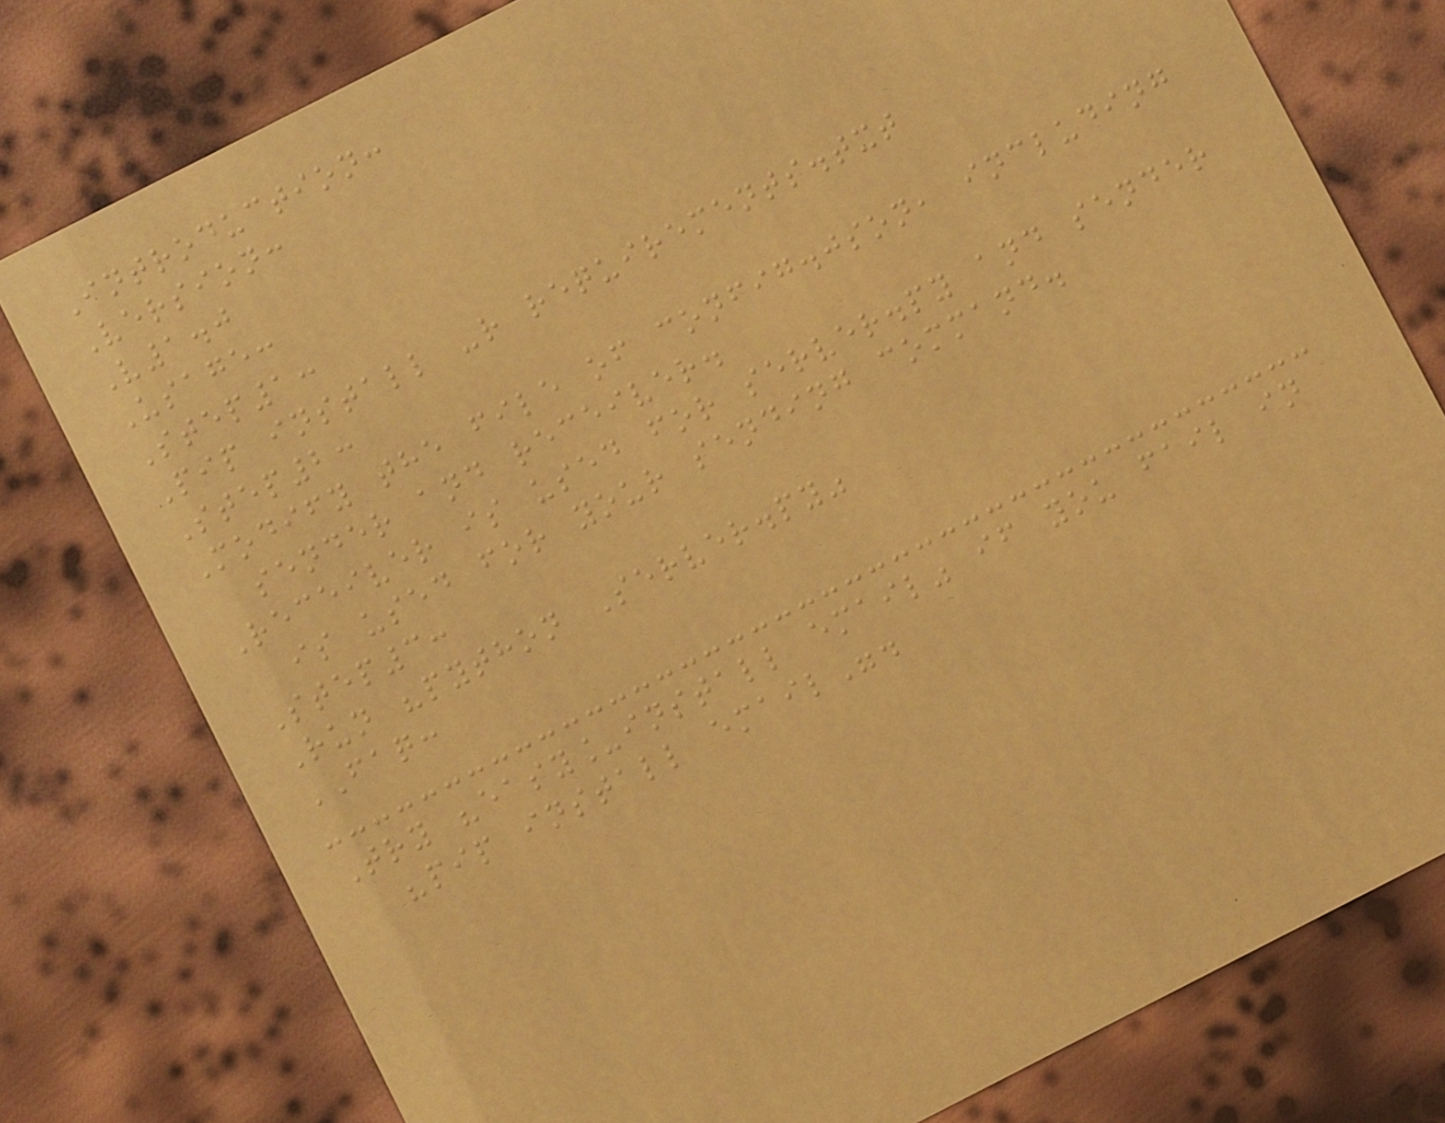Introduction:
Version:
V1.0
Usage:
Step1:
Pip install -r requirements.txt
Step2:
Modify the file of config.json, including
sender and receiver.
Receiver is used for server.py and sender
is used for your sending command.
Step3:
Run "python Server.py"
FAQ:
Try "easy_install email" if you fail in
"pip install email".
